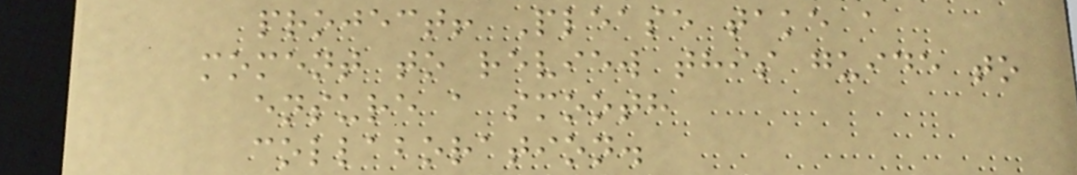project! Please take a
moment to review this guide to
ensure a smooth
collaboration.
